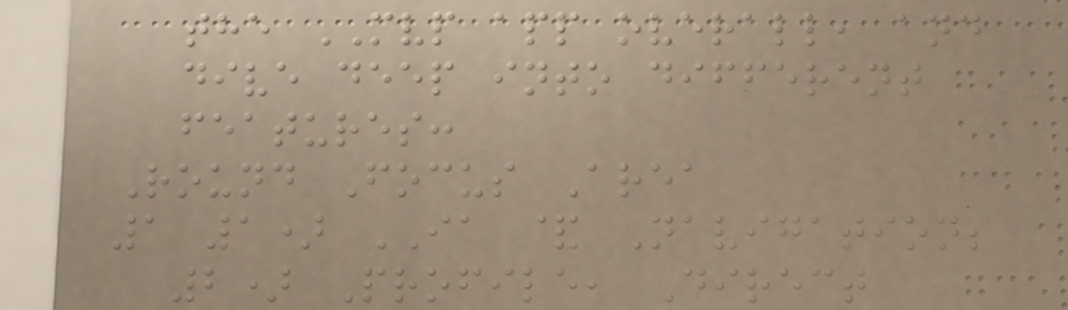the MVP app overall, and
dive deep into different
features:
Round Focus Area
1 1) IA & Navigation;
2) Profile, Direct
